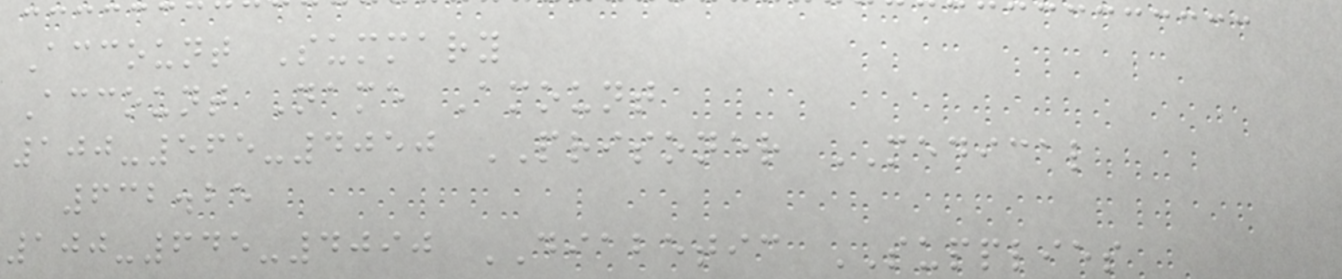Account Summary
Account Name Amount
100-565-4050 PRISONER MEDICAL
632.25
100-645-4090 DIABETIC SUPPLIES
